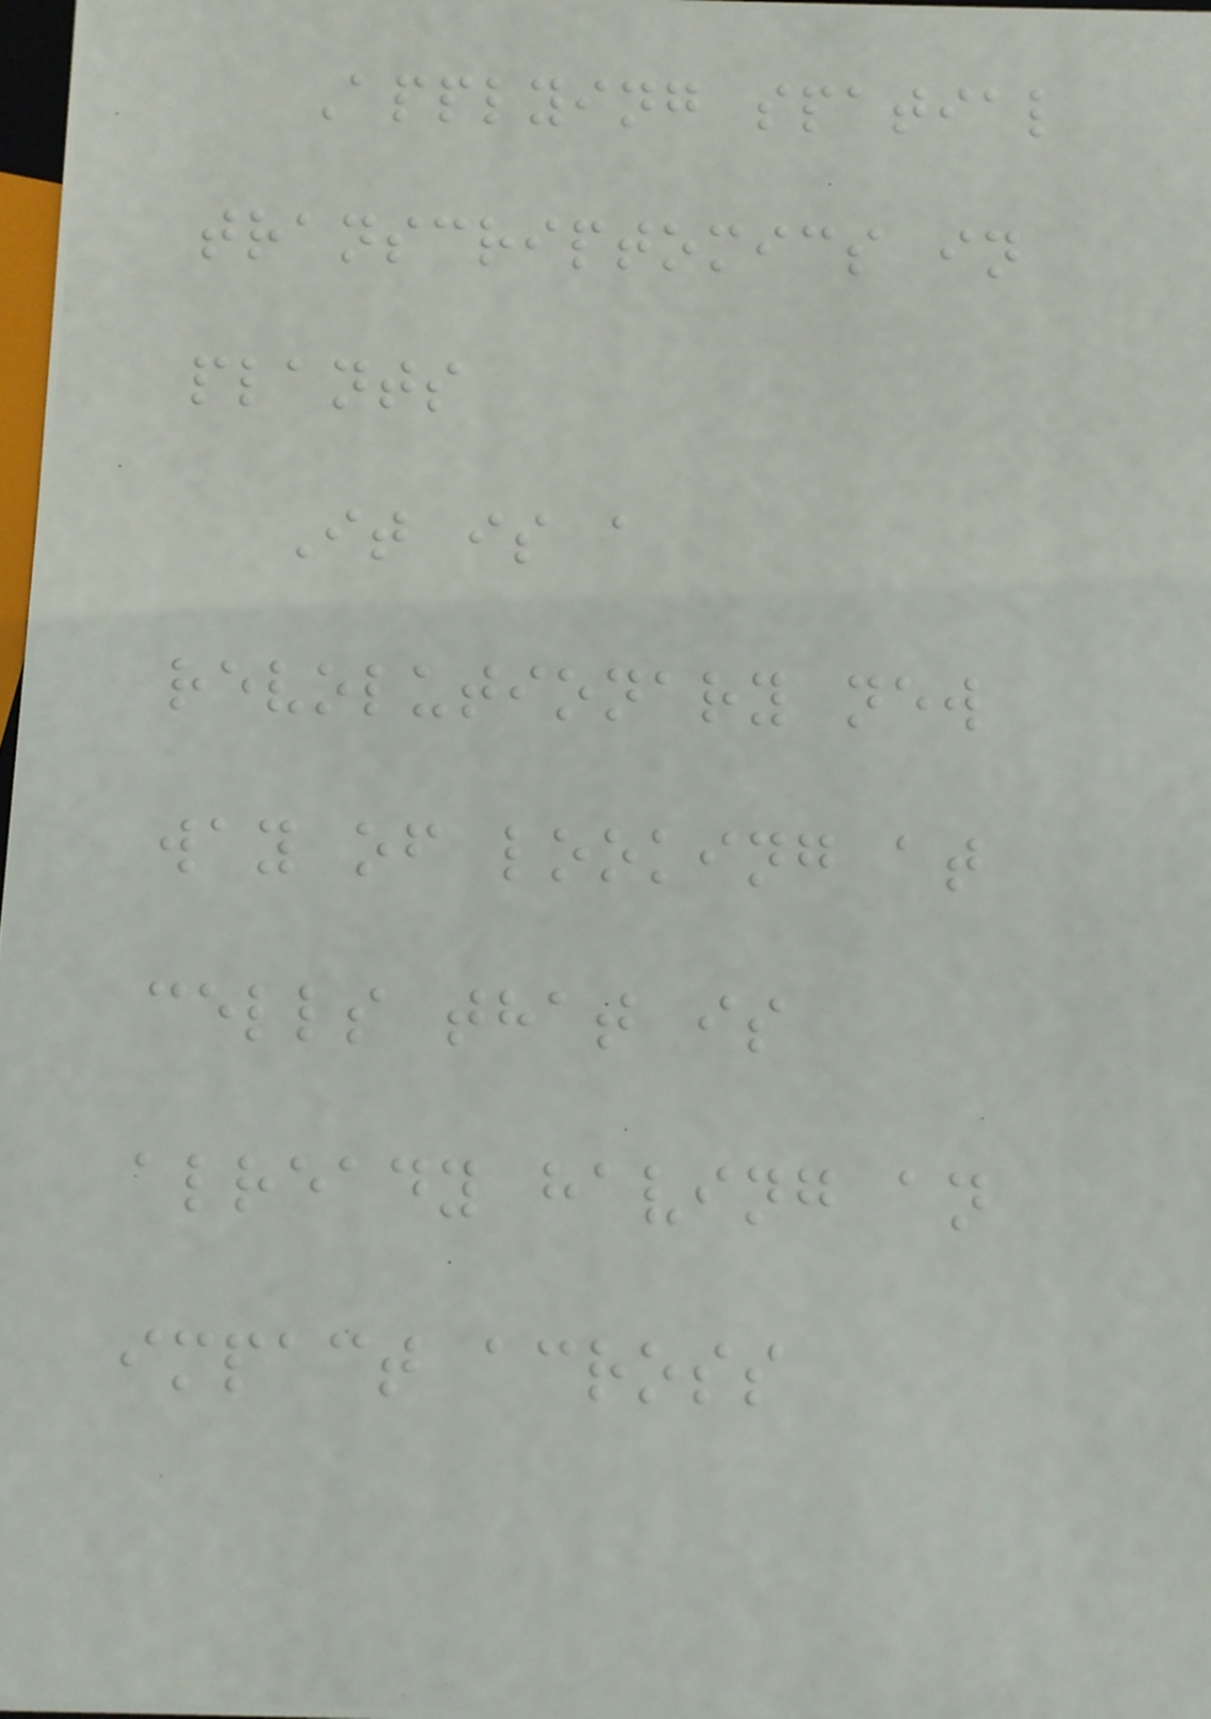Applying spatial
transcriptomics in
plants
It is a
revolutionary new
way of looking at
cells that is
already having an
impact across
